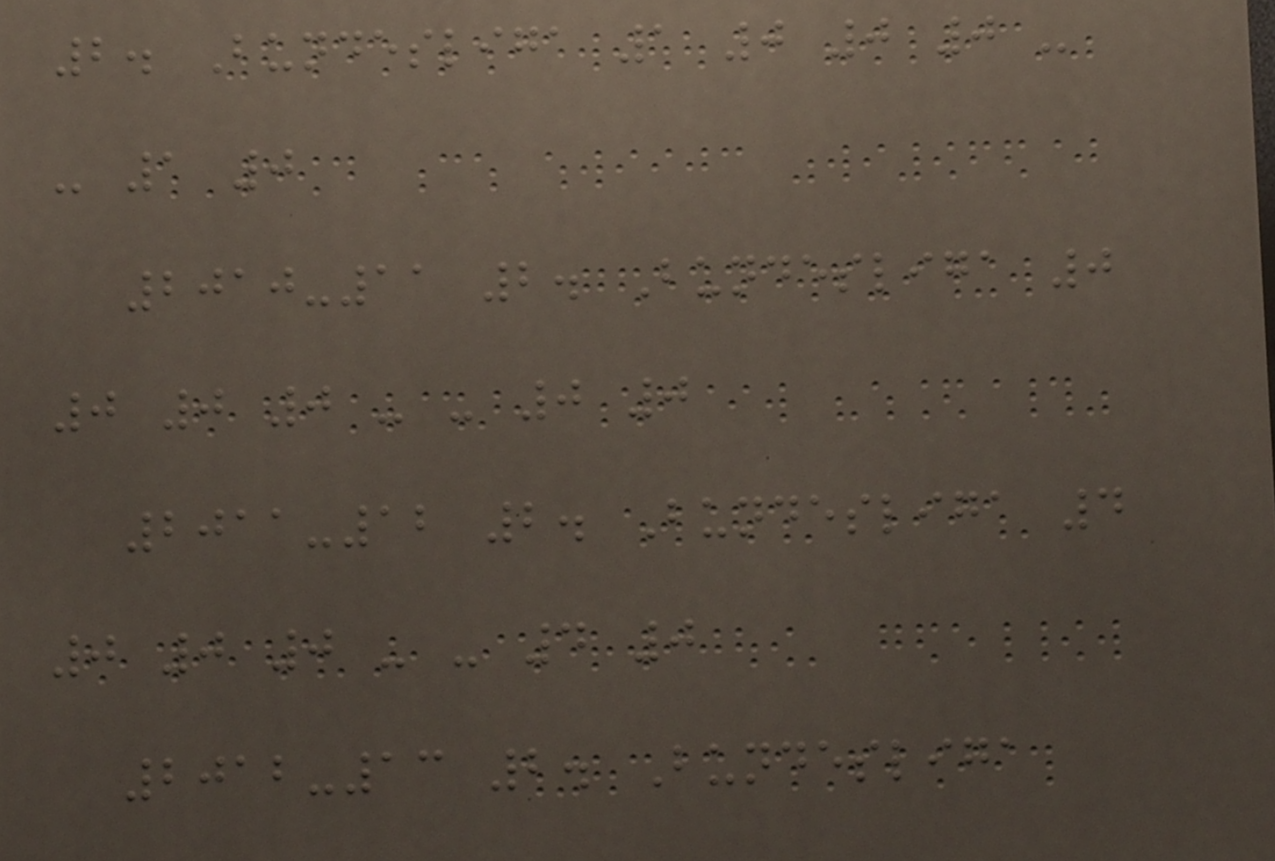2. Bundesliga 1 0 0 0 -
- 1 0
2010-11 2. Bundesliga 0
0 0 0 - - 0 0
2011-12 2. Bundesliga 4
0 0 0 - - 4 0
2012-13 2. Bundesliga
